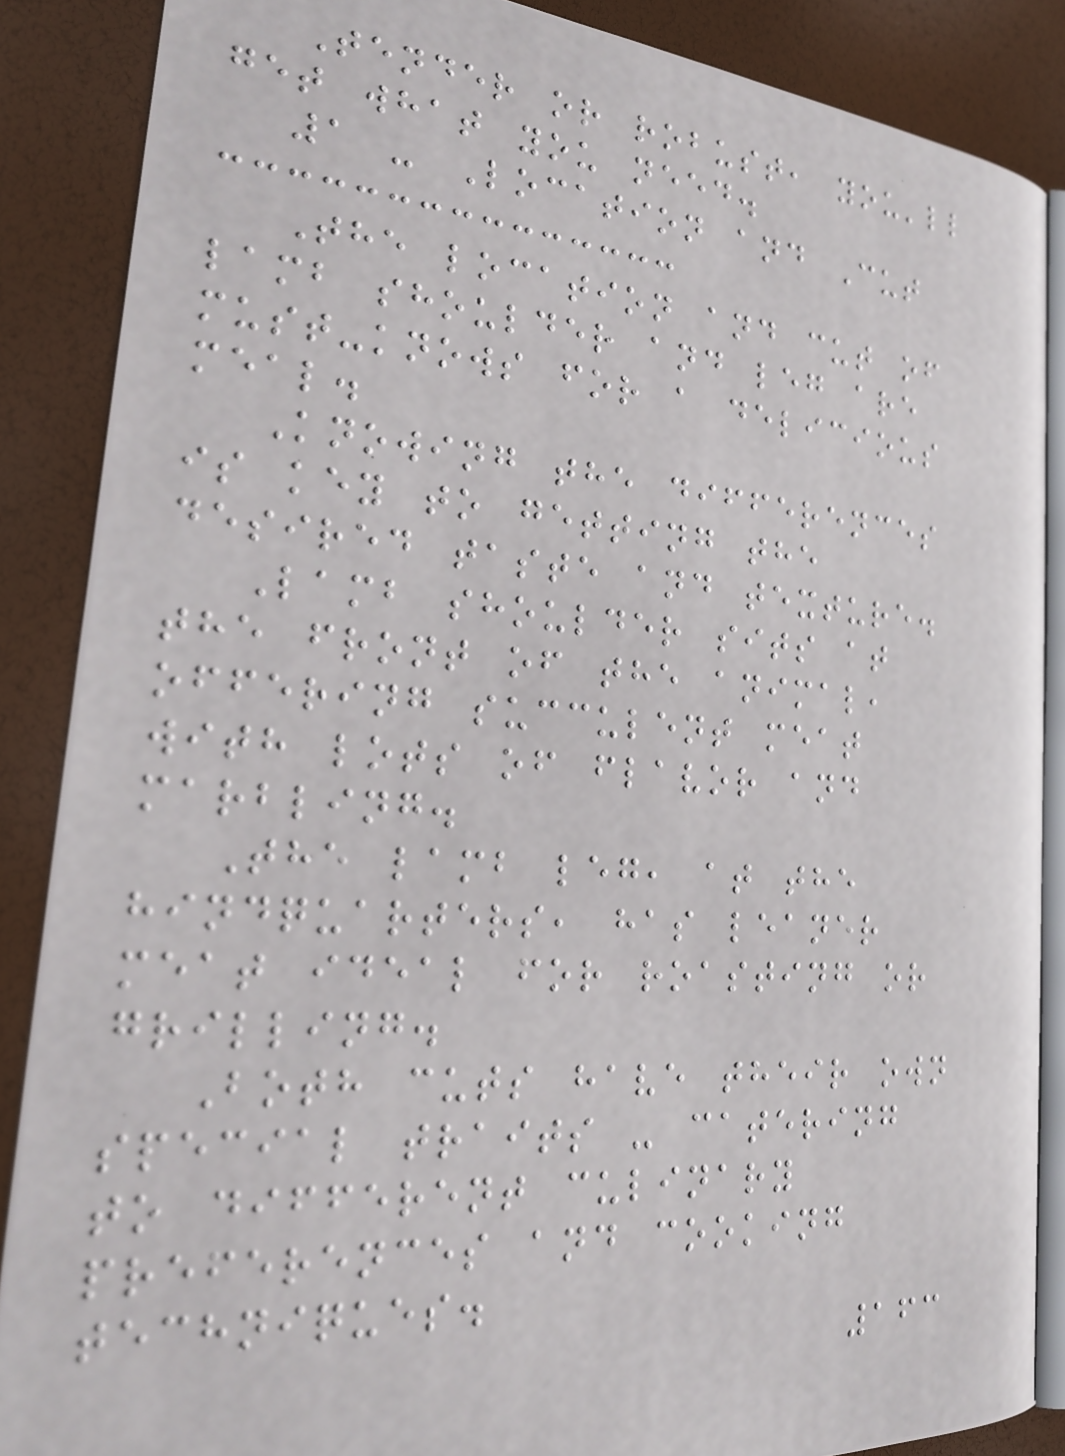Tender or robust, you'll
get what you need.
1 - Location and Cut
The location and cut of
lamb shoulder and leg are
must-knows for a delicious
meal.
Knowing the differences
is key to getting the
desired taste and texture.
Lamb shoulder sits at
the front of the animal,
offering succulent meat
with lots of flavor and
marbling.
The lamb leg, at the
hindquarters, has leaner
meat ideal for roasting or
grilling.
Both cuts have their own
special traits - catering
to different culinary
preferences and cooking
techniques.
163
